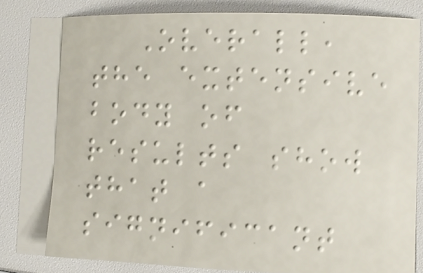Overall,
the extensive
body of
results show
that a
significant
